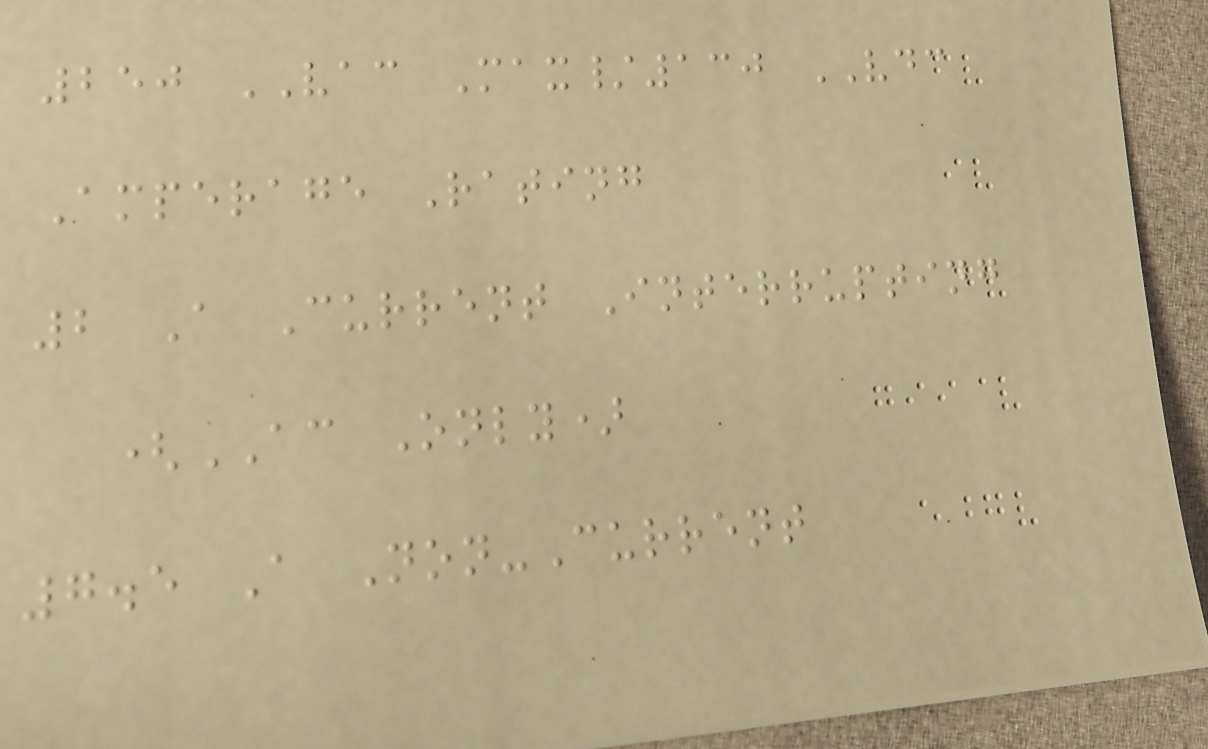250 VAC Max/130 VDC
Amperage Rating
2 A Current Interrupting
(AC Only)
7.5 A Non-Current
